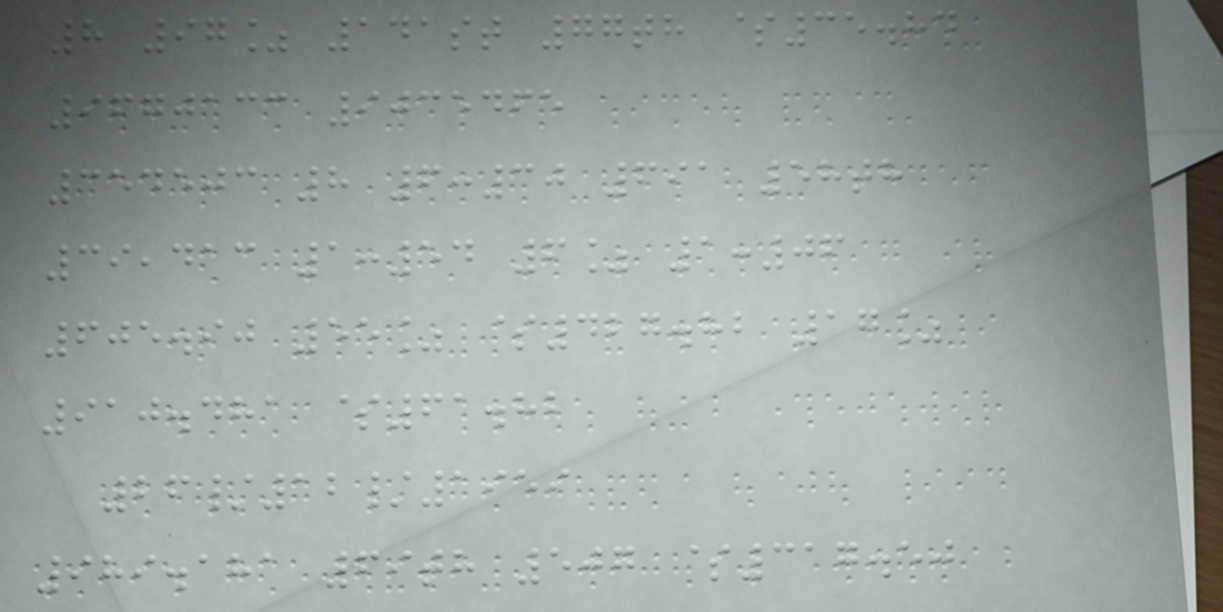8 97% 141st 77th $35.84
9670133 9035465
354503 8 6:30 691 58th
39,413 1:54 6% 1:06
605.90 55% $427.82 17%
910.481 $61.82
26/12/1959
989.181 69th 507 $317.50
